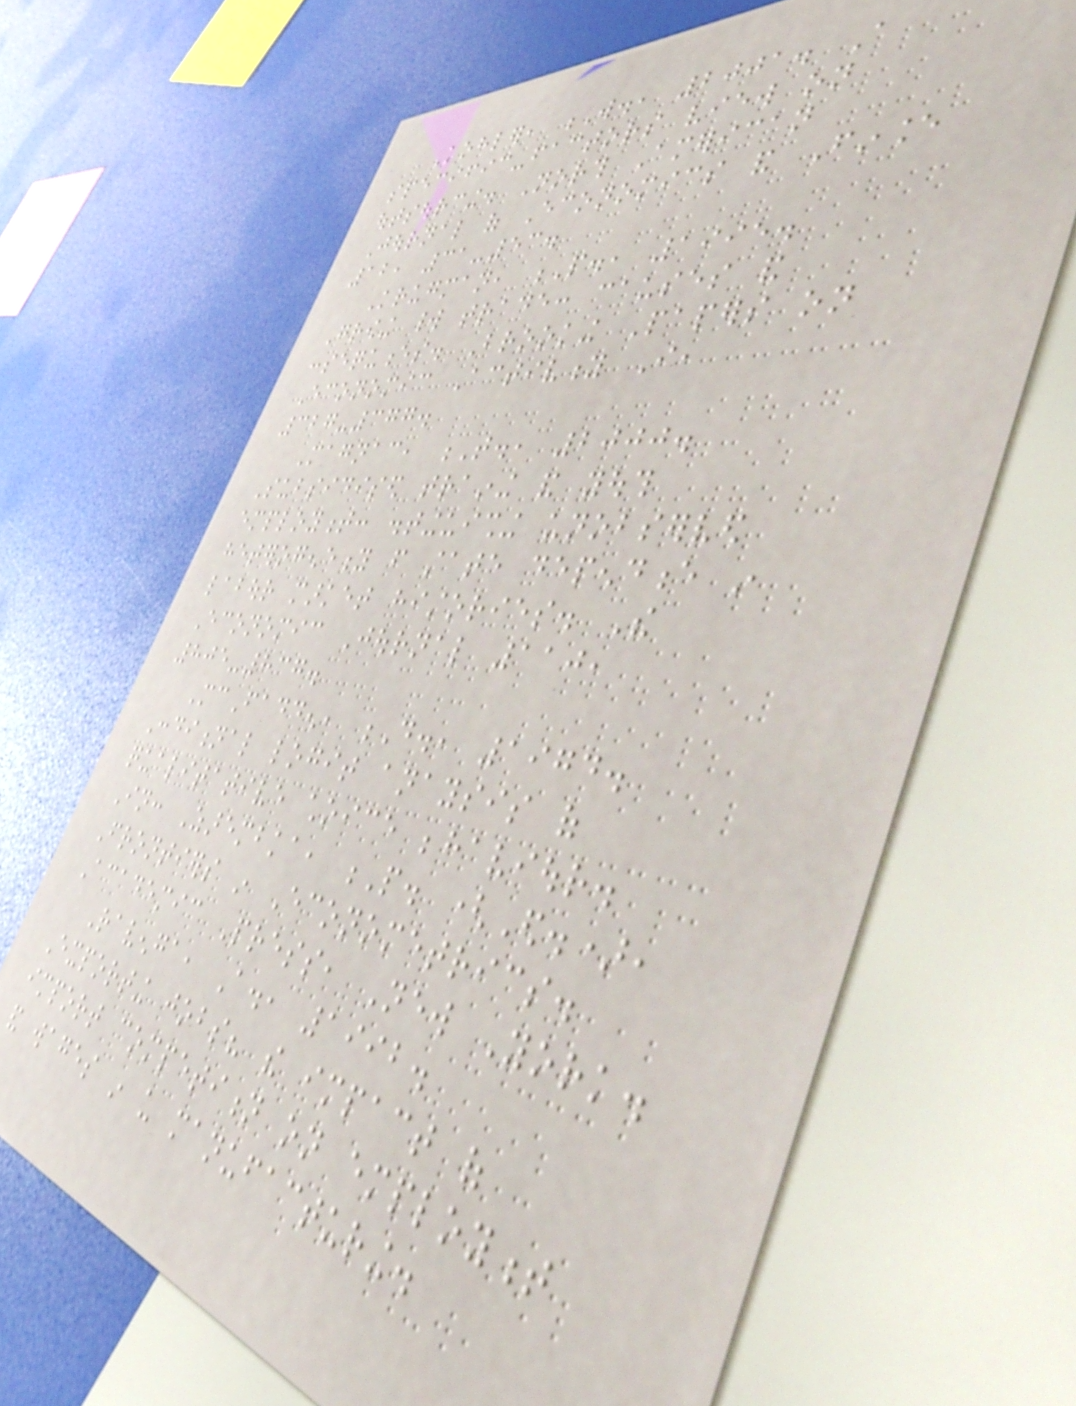Kohler, W., 2001. A
specific-factors view on
outsourcing. North American
Journal of Economics and Finance
12, 31-53.
Krugman, P., 1995.
Growing world trade: causes and
consequences. Brooking Papers on
Economic Activity I,
327-377.
Magnac, T., 2000.
Subsidised training and youth
employment: distinguishing unobserved
heterogeneity from state dependence in
labour market histories. The
Economic Journal 110,
805-837.
McFadden, D., 1974.
Conditional logit anaysis of
qualitative choice behaviour.
In: Zarembka, P. (Ed.),
Frontiers in Econometrics.
Academic Press, New York.
Ravenga, A., 1992.
Exporting jobs? the impact of
import competition on employment
and wages in us manufacturing.
